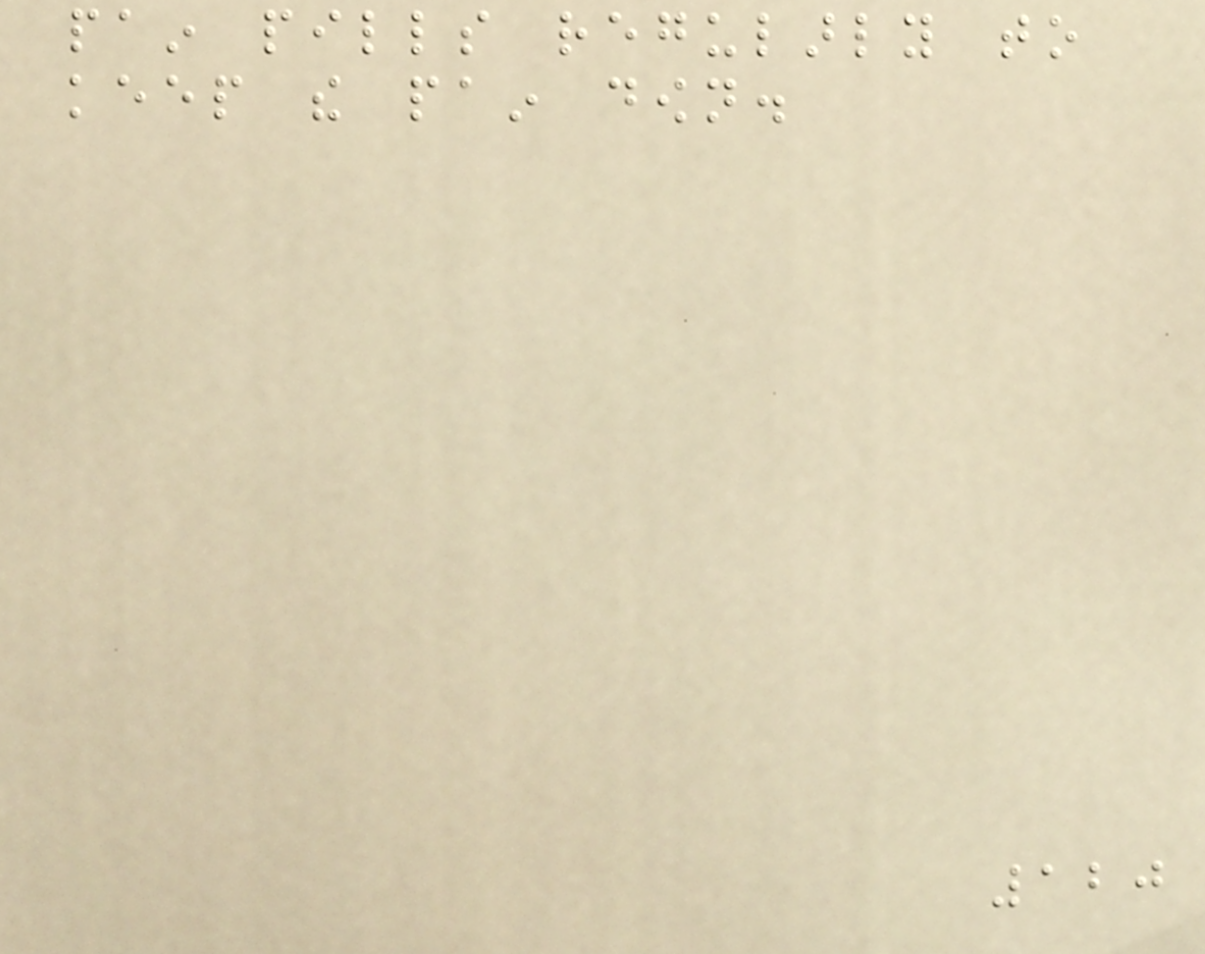pain pills regularly to
keep the pain down.
120
